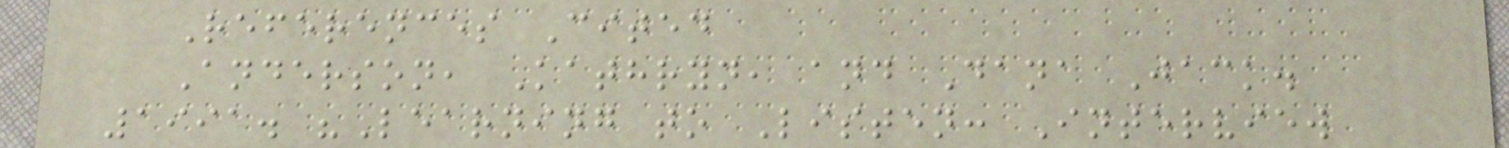References Cited
Anderson, Kathryn, and Dana Jack.
1991. "Learning to Listen: Interview
